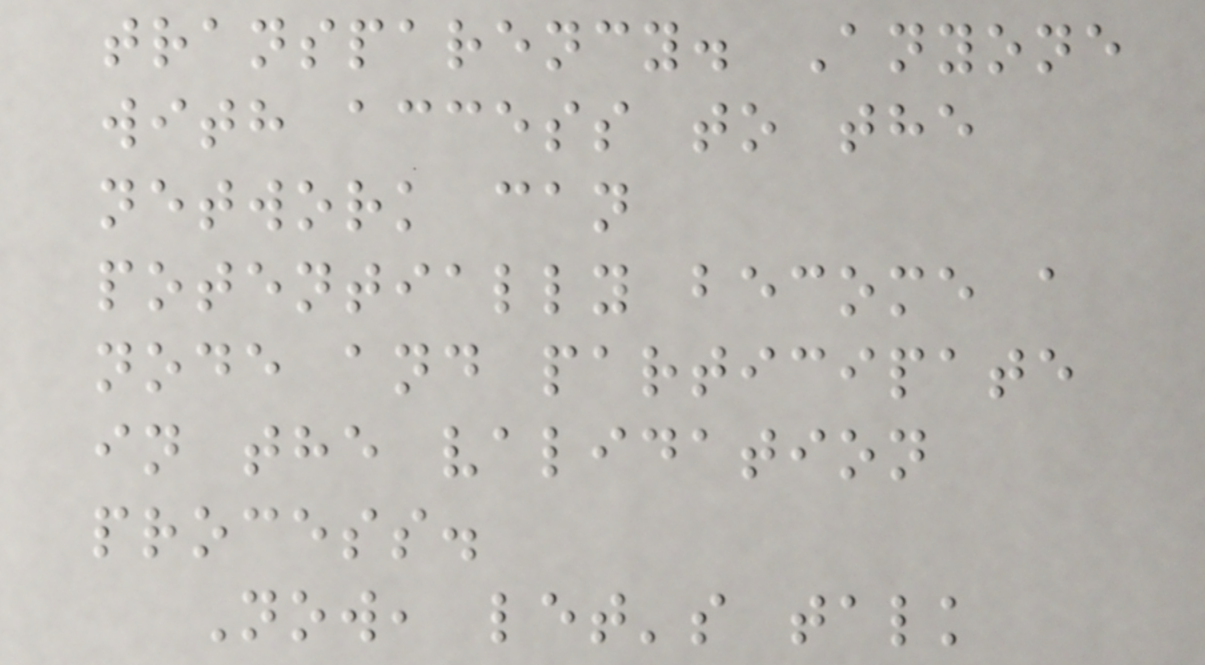transparency. Anyone
with access to the
network can
potentially become a
node and participate
in the validation
process.
Now, let's talk
